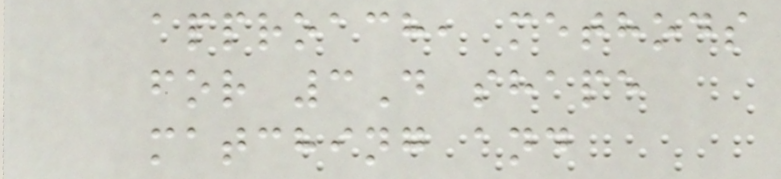approach, methods
for 3D shape
matching and
